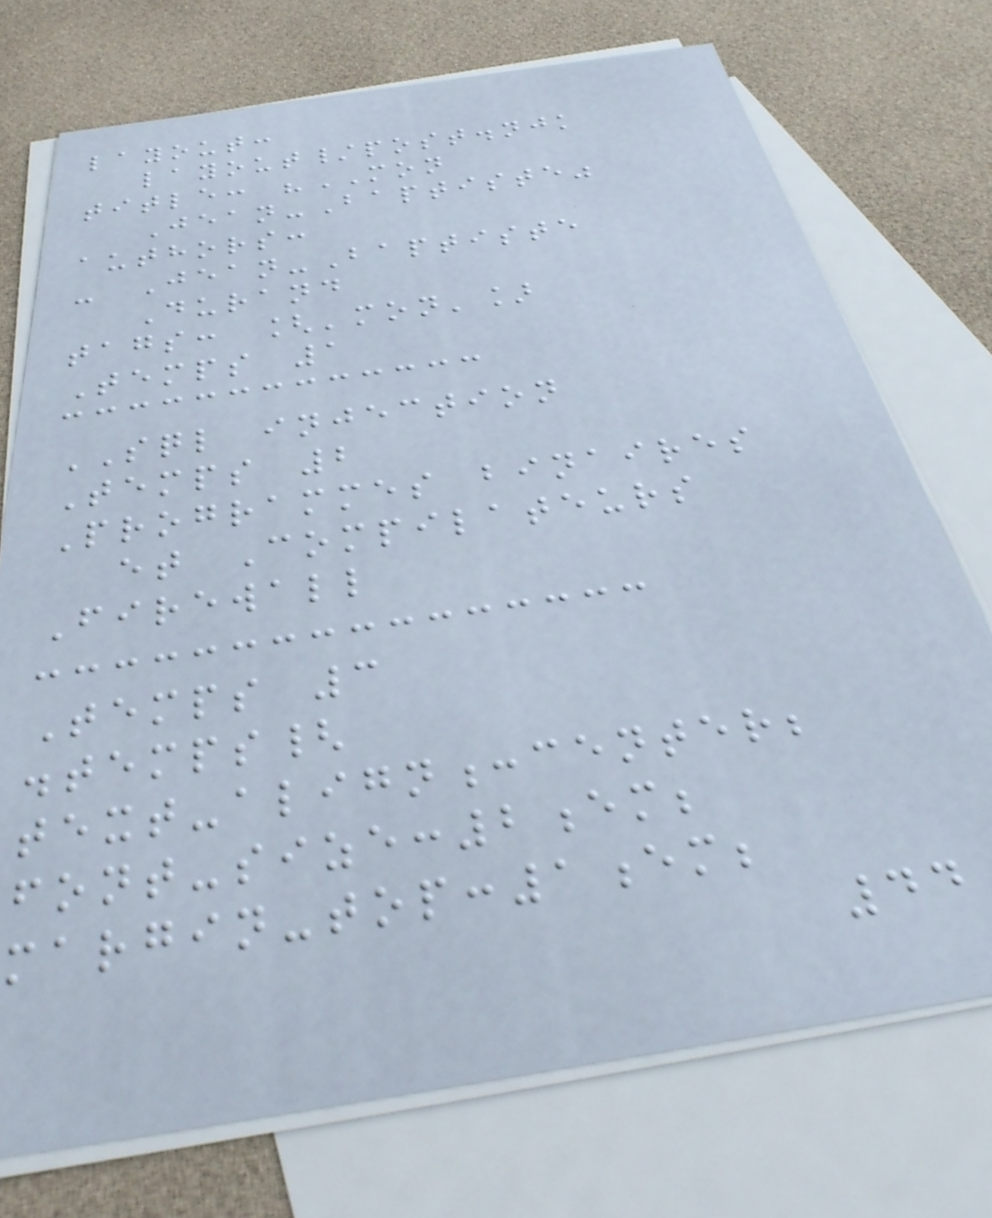layout:
layout/post.njk
title: "MON
Jean-Baptiste"
authors:
- Jean-Baptiste
Durand
tags: ['mon']
Temps 1
SQL injection
Temps 2
Programmes binaires
et Compilateurs
Firewall
Temps 3
.temps{
text-align:center;
font-size:2em;
margin-top:1em;
44
